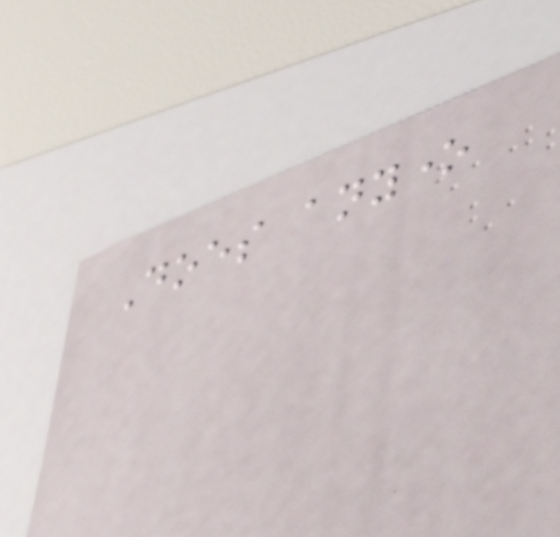Does anyone
